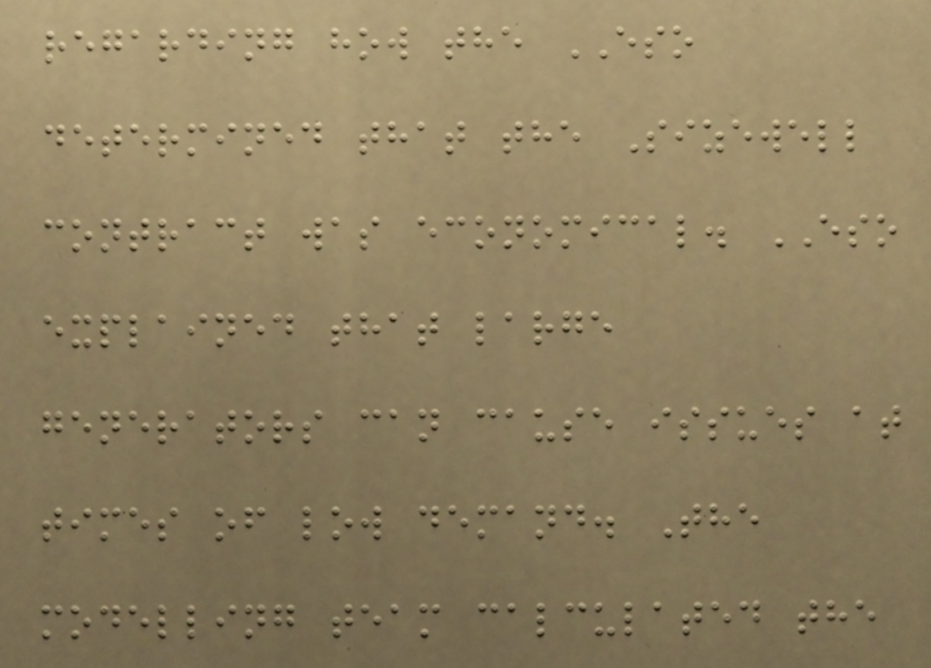regarding how the ESO
determined that the Sizewell
contract was economical. ESO
explained that large
generators can cause issues at
times of low demand. The
modelling team calculated the
